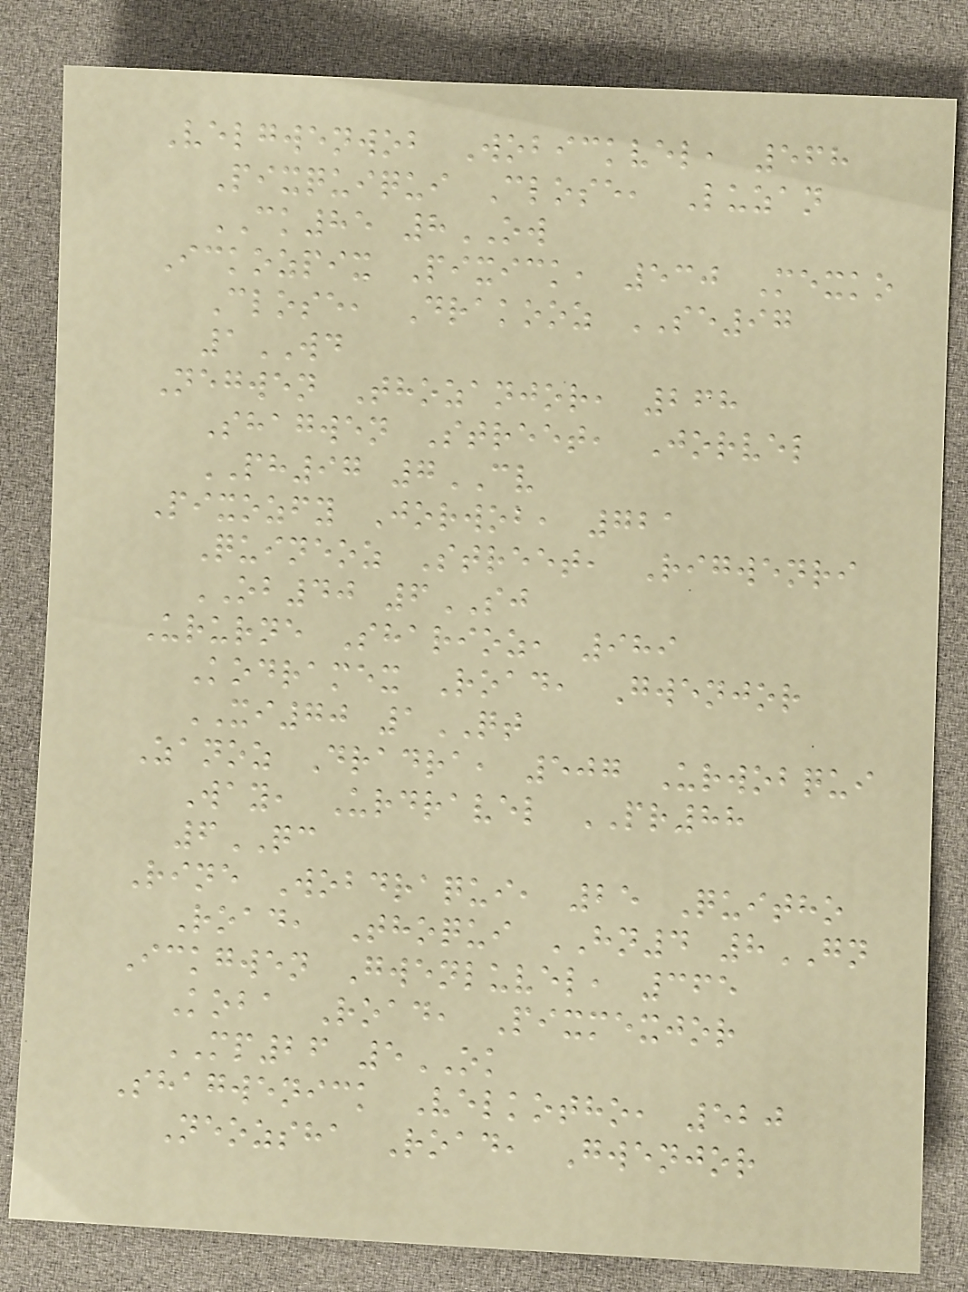Velgwenwob Wobickvel, 568
Pixquiqui Close, Luzan
CK85 8OW
Ickozpix Pixick, 530 Mexko
Close, Drakooz SE97
1WD
Negwen Thozanjor, 268
Shagwen Street, Jorvel
PH97 7CV
Pixozfy Jorwob, 721
Quineoz Street, Rigwenri
OB40 6SJ
Ururne Sharioz, 989
Kodramex Road, Gwenjor
XI70 1QT
Zanoz Dradra, 507 Urwobqui
Way, Urdravel PR88
6QC
Rine Wobdraqui, 25 Quitho
Road, Thoqui HN4 8GN
Ickgwen Gwenluvel, 365
Koba Road, Pixmexjor
MP26 5OK
Shagwenick Velkotho, 520
Neozsha Road, Gwenjor
